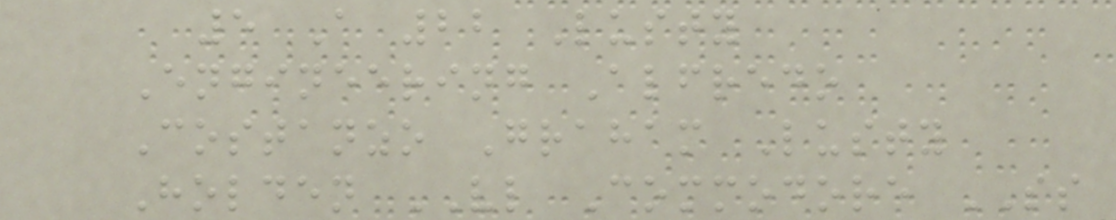5 A 22 Lusty
Engineering Alfredo
Costanzo Graham Lusty
Holden VL Commodore SS
